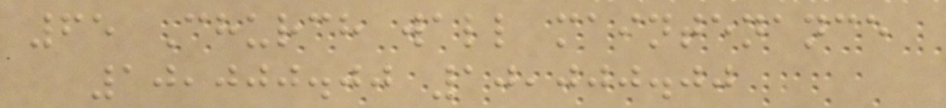65 Church wall maintenance
10,000.00 10,000.00
